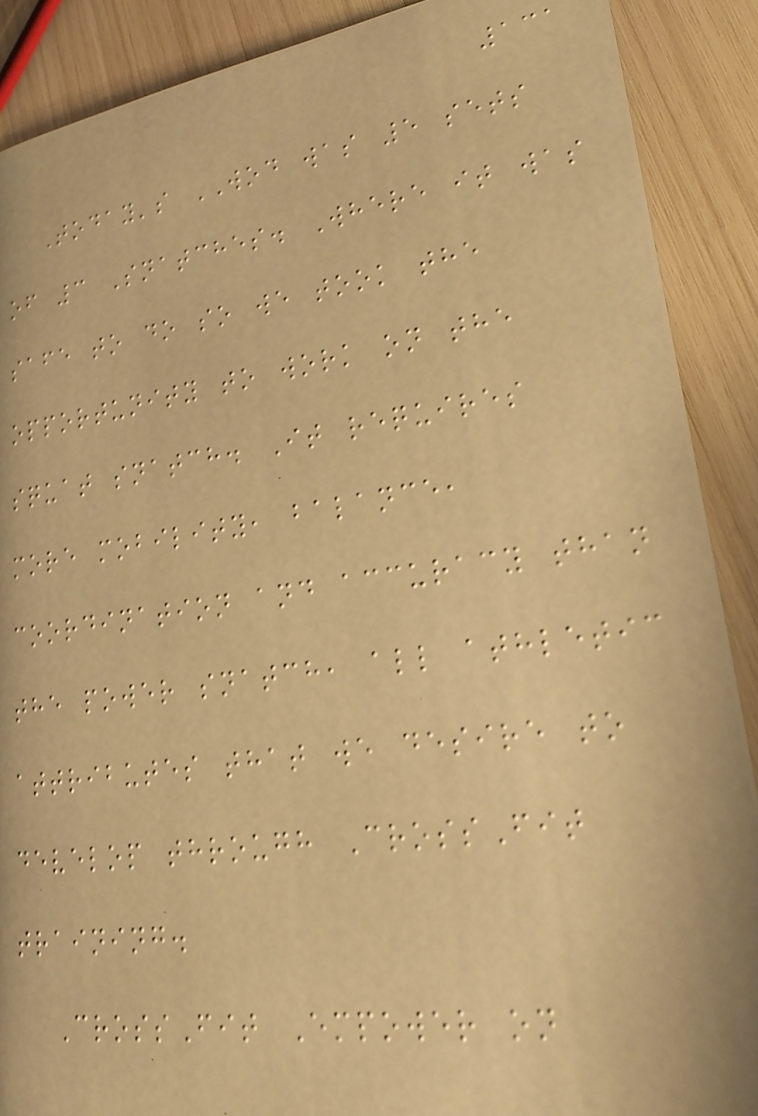131
Today's WOD was 5 sets
of 3 Snatches. Where it was
safe to do so we took the
opportunity to work on the
squat snatch. It requires
more mobility, balance,
coordination and accuracy than
the power snatch, all athletic
attributes that we desire to
develop through CrossFit
training.
CrossFit Empower on
